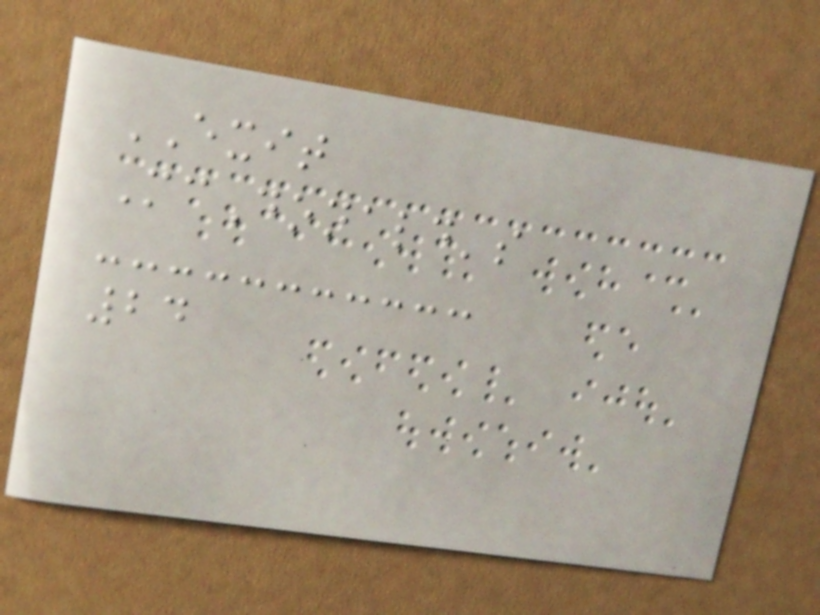EXIT
McDonald's
24
